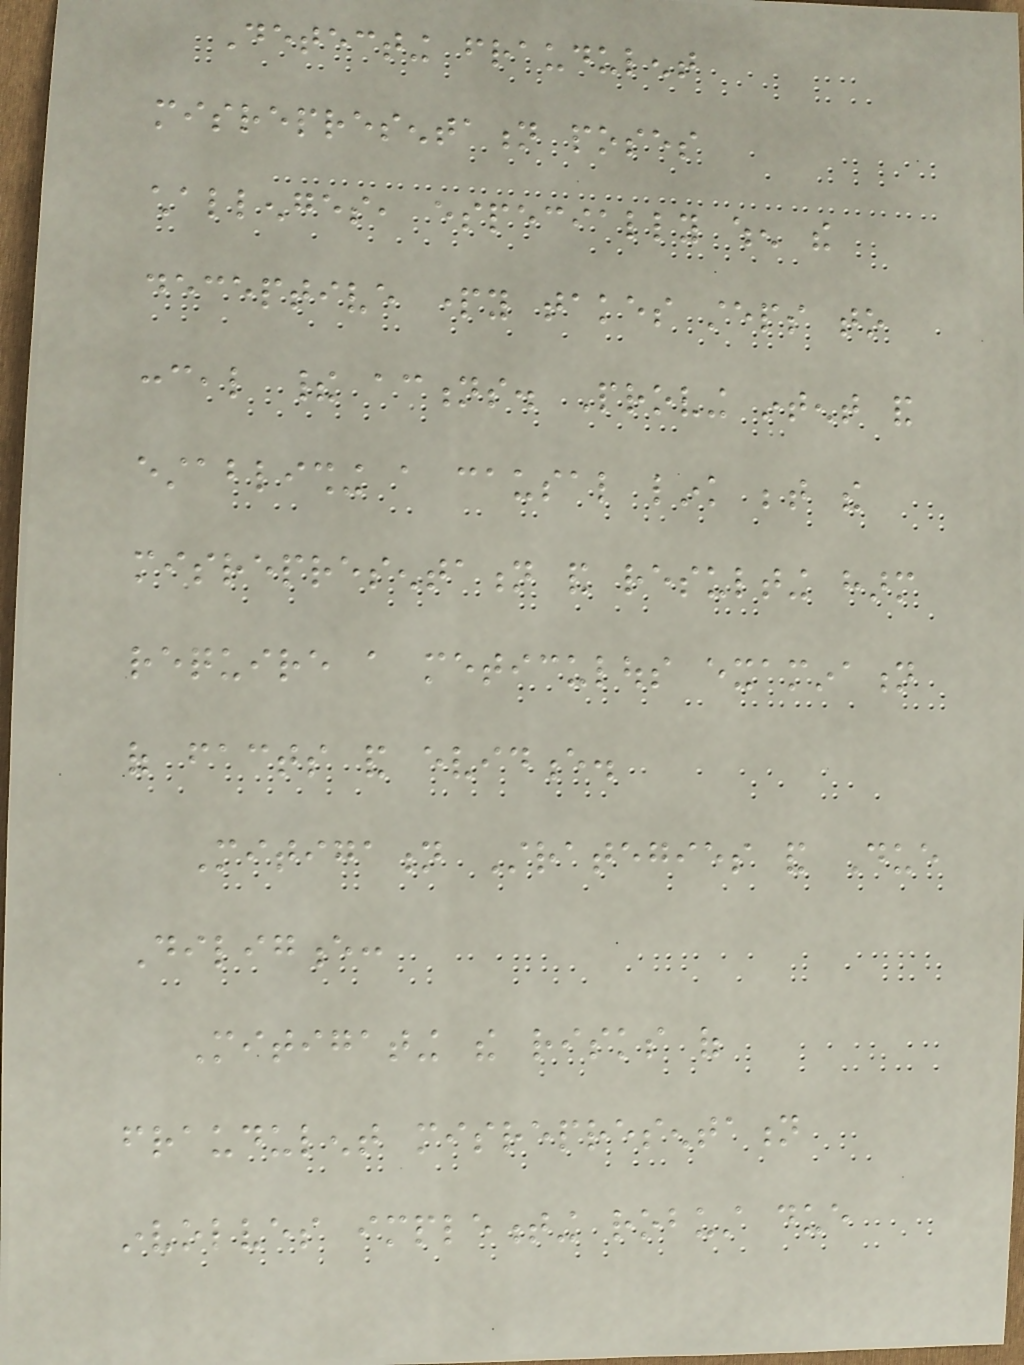Detecting fraudulent
misrepresentation poses
challenges, especially when the
deceptive party takes steps to
conceal their actions. Proving intent and
establishing a causal link between the
misrepresentation and resulting harm
require a meticulous examination
of facts and evidence.
Mitigation Strategies and Due
Diligence:
Mitigating the risks of
fraudulent misrepresentation
involves implementing robust due
